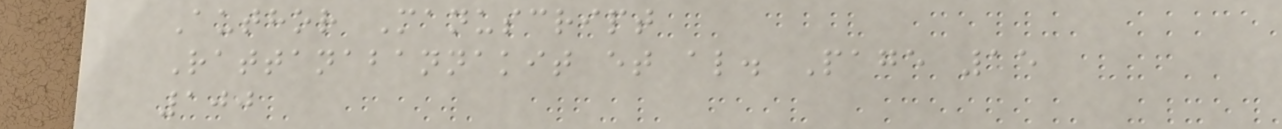Author Manuscript
Rattanabannakit et al. Page 15
100
